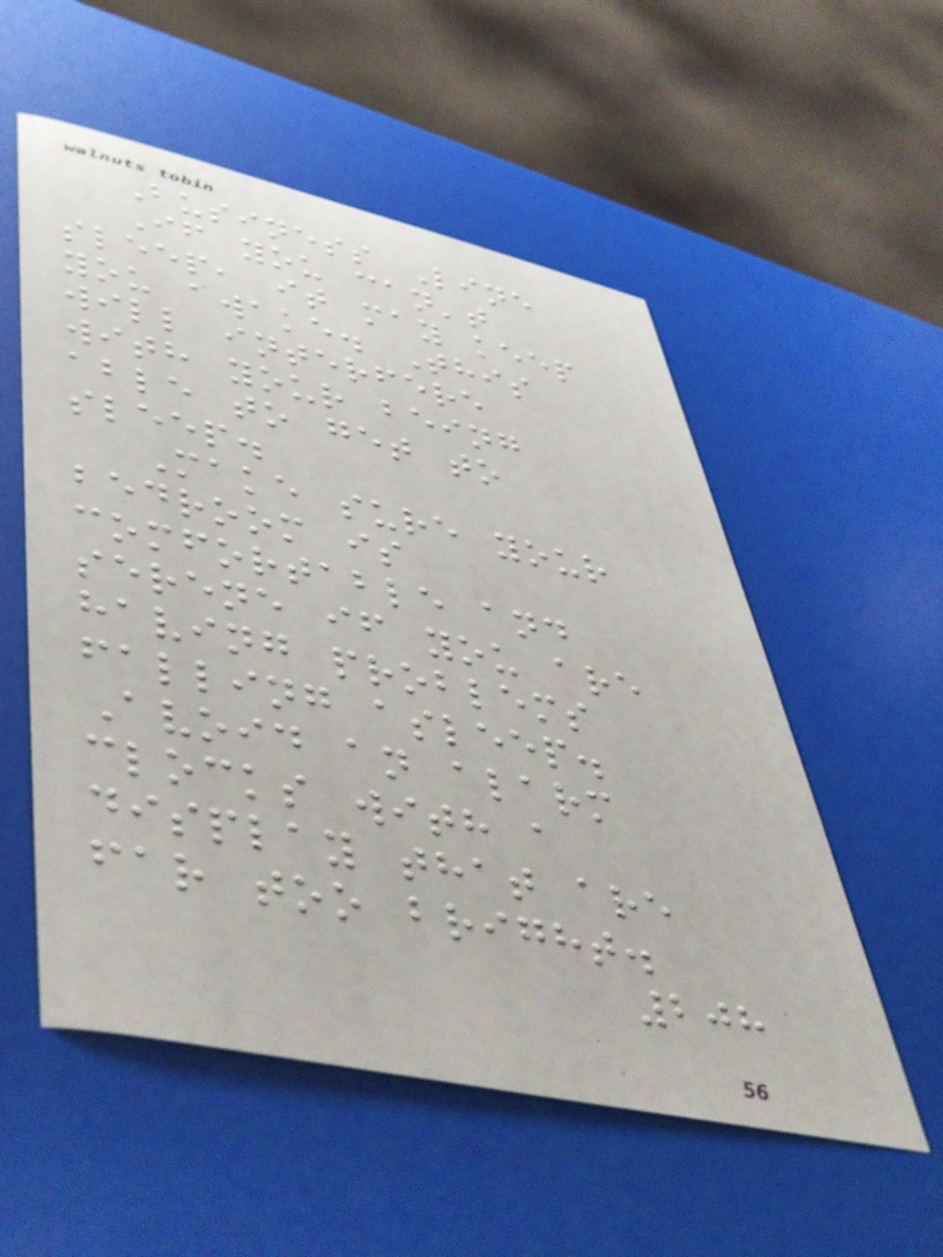Business Line
If you can't
sleep, it may keep
you awake. This
will interfere
with your being
able to get to
sleep.
Make sure your
bedroom is
comfortable and
serene if you are
having problems
falling asleep.
Avoid an alarm
clocks with a
display that are
far too bright.
208
